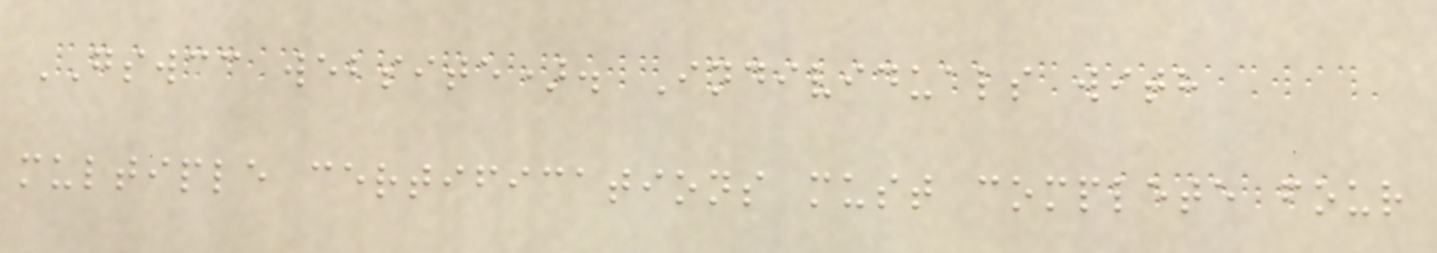GSWCC website). Individuals with
multiple certifications must complete four
